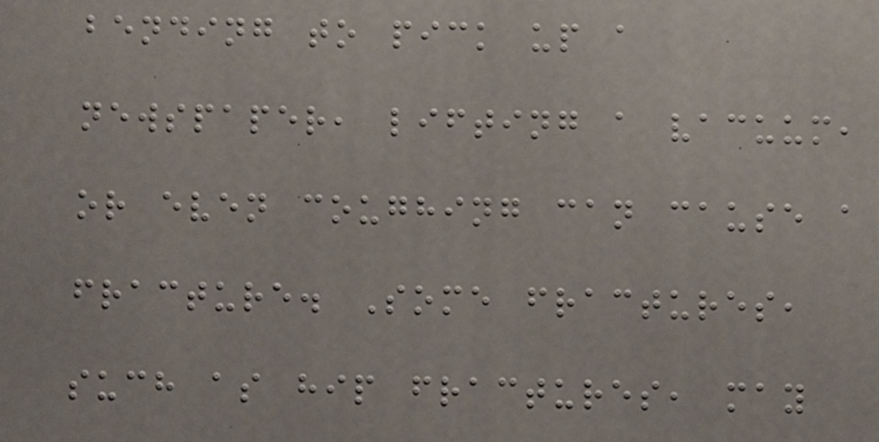bending to pick up a
newspaper, lifting a vacuum,
or even coughing can cause a
fracture. Some fractures,
such as hip fractures, may
